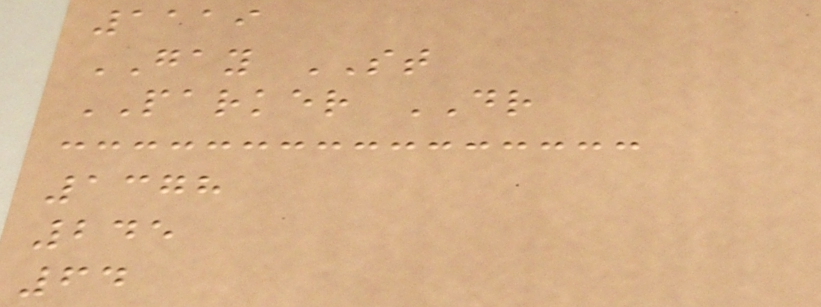1119
GAY ST
PARKER DR
1378
245
64
